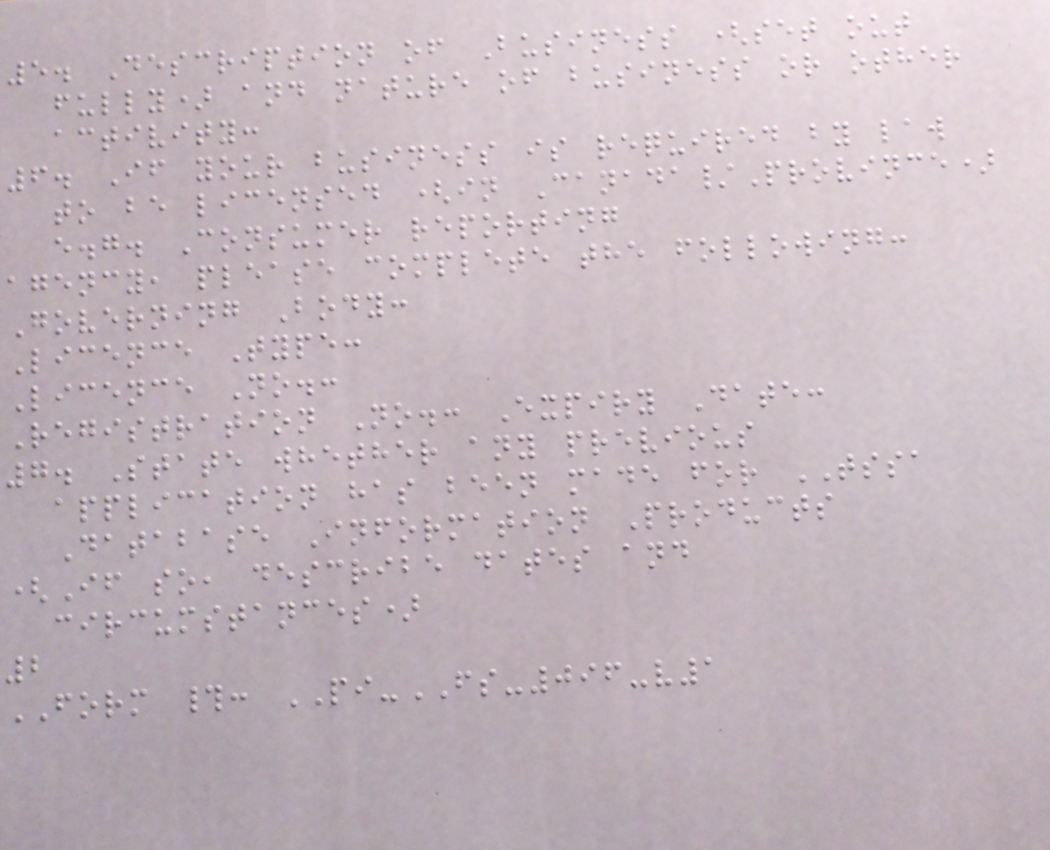5. Description of Business (set out
fully) and nature of business or other
activity:
6. If your business is required by law
to be licensed (in Canada/Province)
e.g. Consumer reporting
agency, please complete the following:
Governing Body:
Licence Type:
Licence No.:
Registration No.: Expiry Date:
7. State whether any previous
application has been made for TSSA
Database Information Products
(If so, describe dates and
circumstances)
2
FORM #: PI-FS-096-v1
